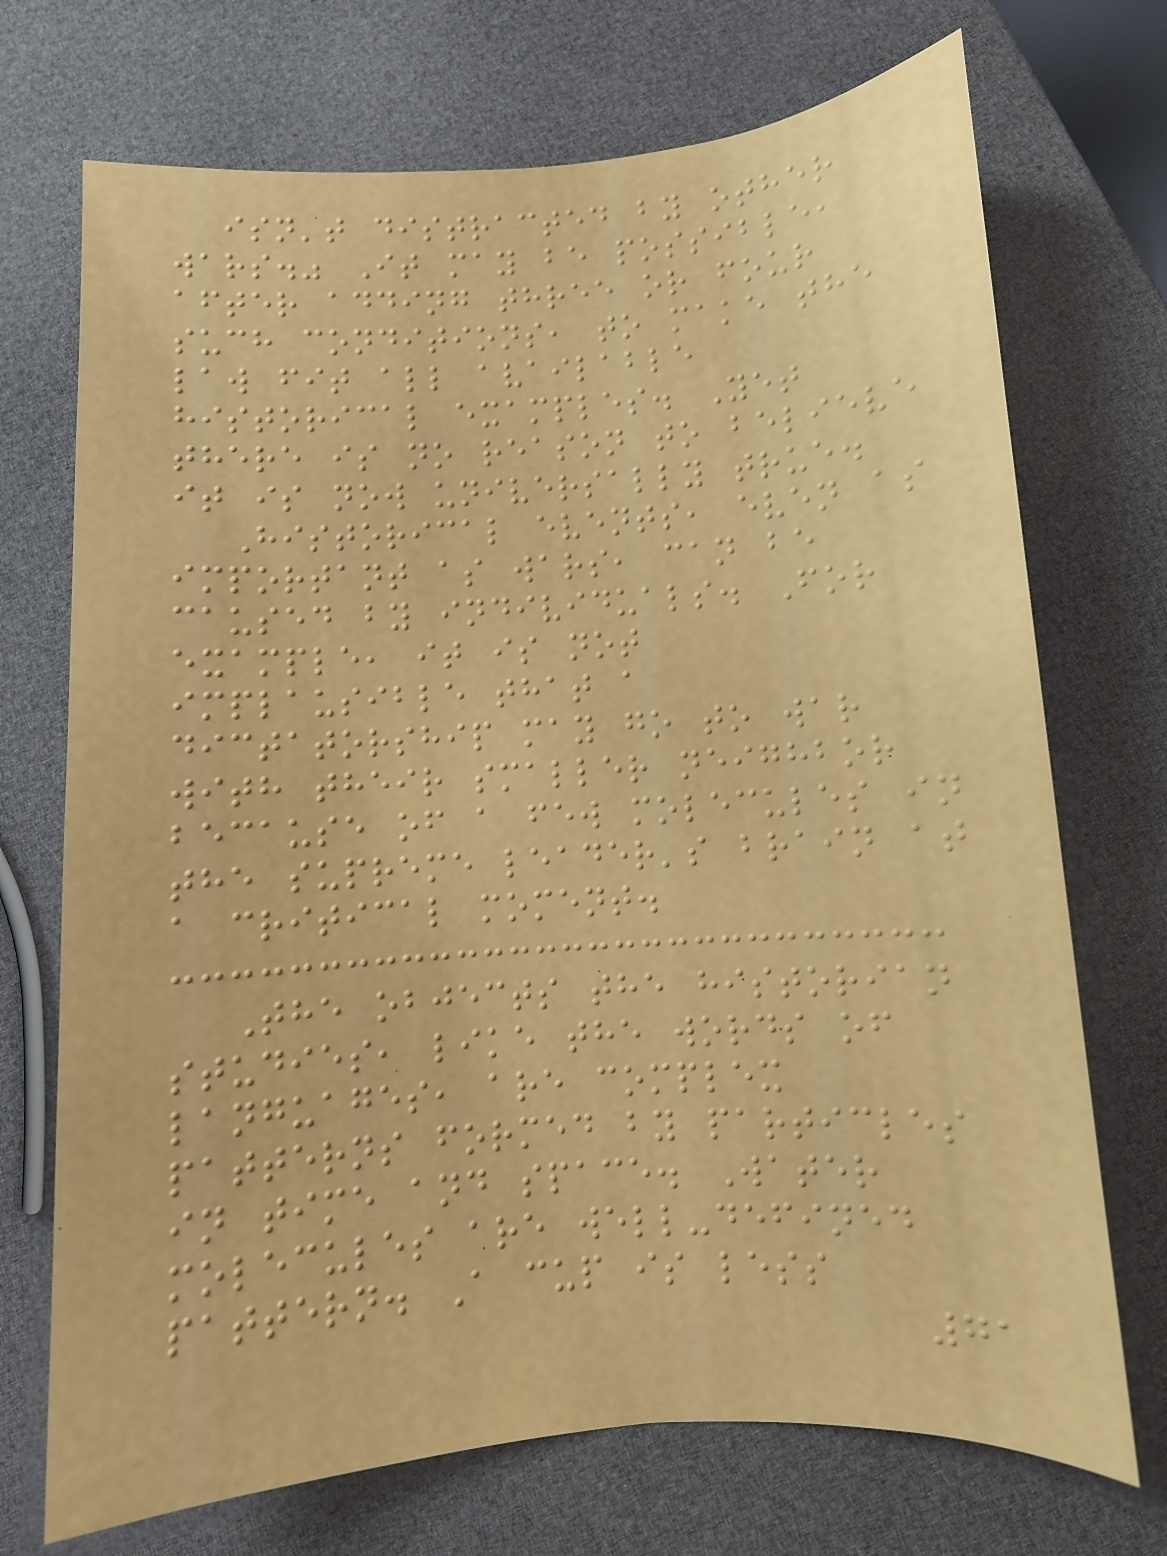isn't distracted by other
wars." It may be possible,
after adding three or four
such conditions, to make the
law fit all available
historical examples. Yet
there is no reason to believe
it is now universally true.
Historical events, even as
important as wars, can be
caused by individuals. For
example, it is not
implausible that a
dictatorship may go to war
with their smaller neighbor
because of a few molecules in
the supreme leader's brain at
a critical moment.
The objects the historian
studies, like the words of
languages, are complex
patterns formed by particles
in time and space. Water
molecules are well-defined
pattern. A cup is less
71
